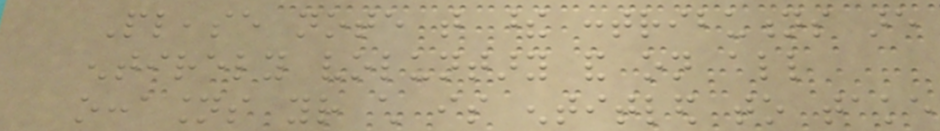Please note that these contributions are
entirely voluntary and on all
occasions your child is entitled to take
